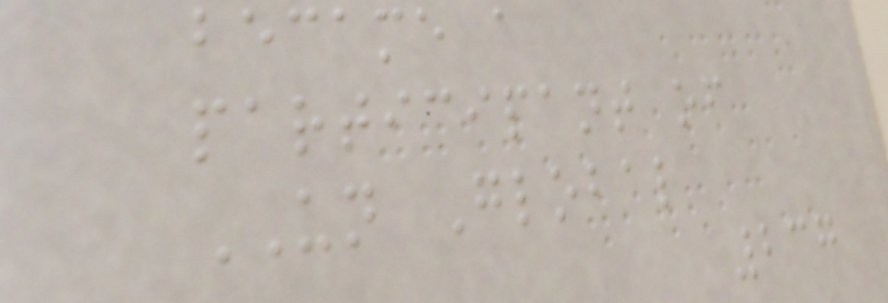became a
participant of
UN Global
237
